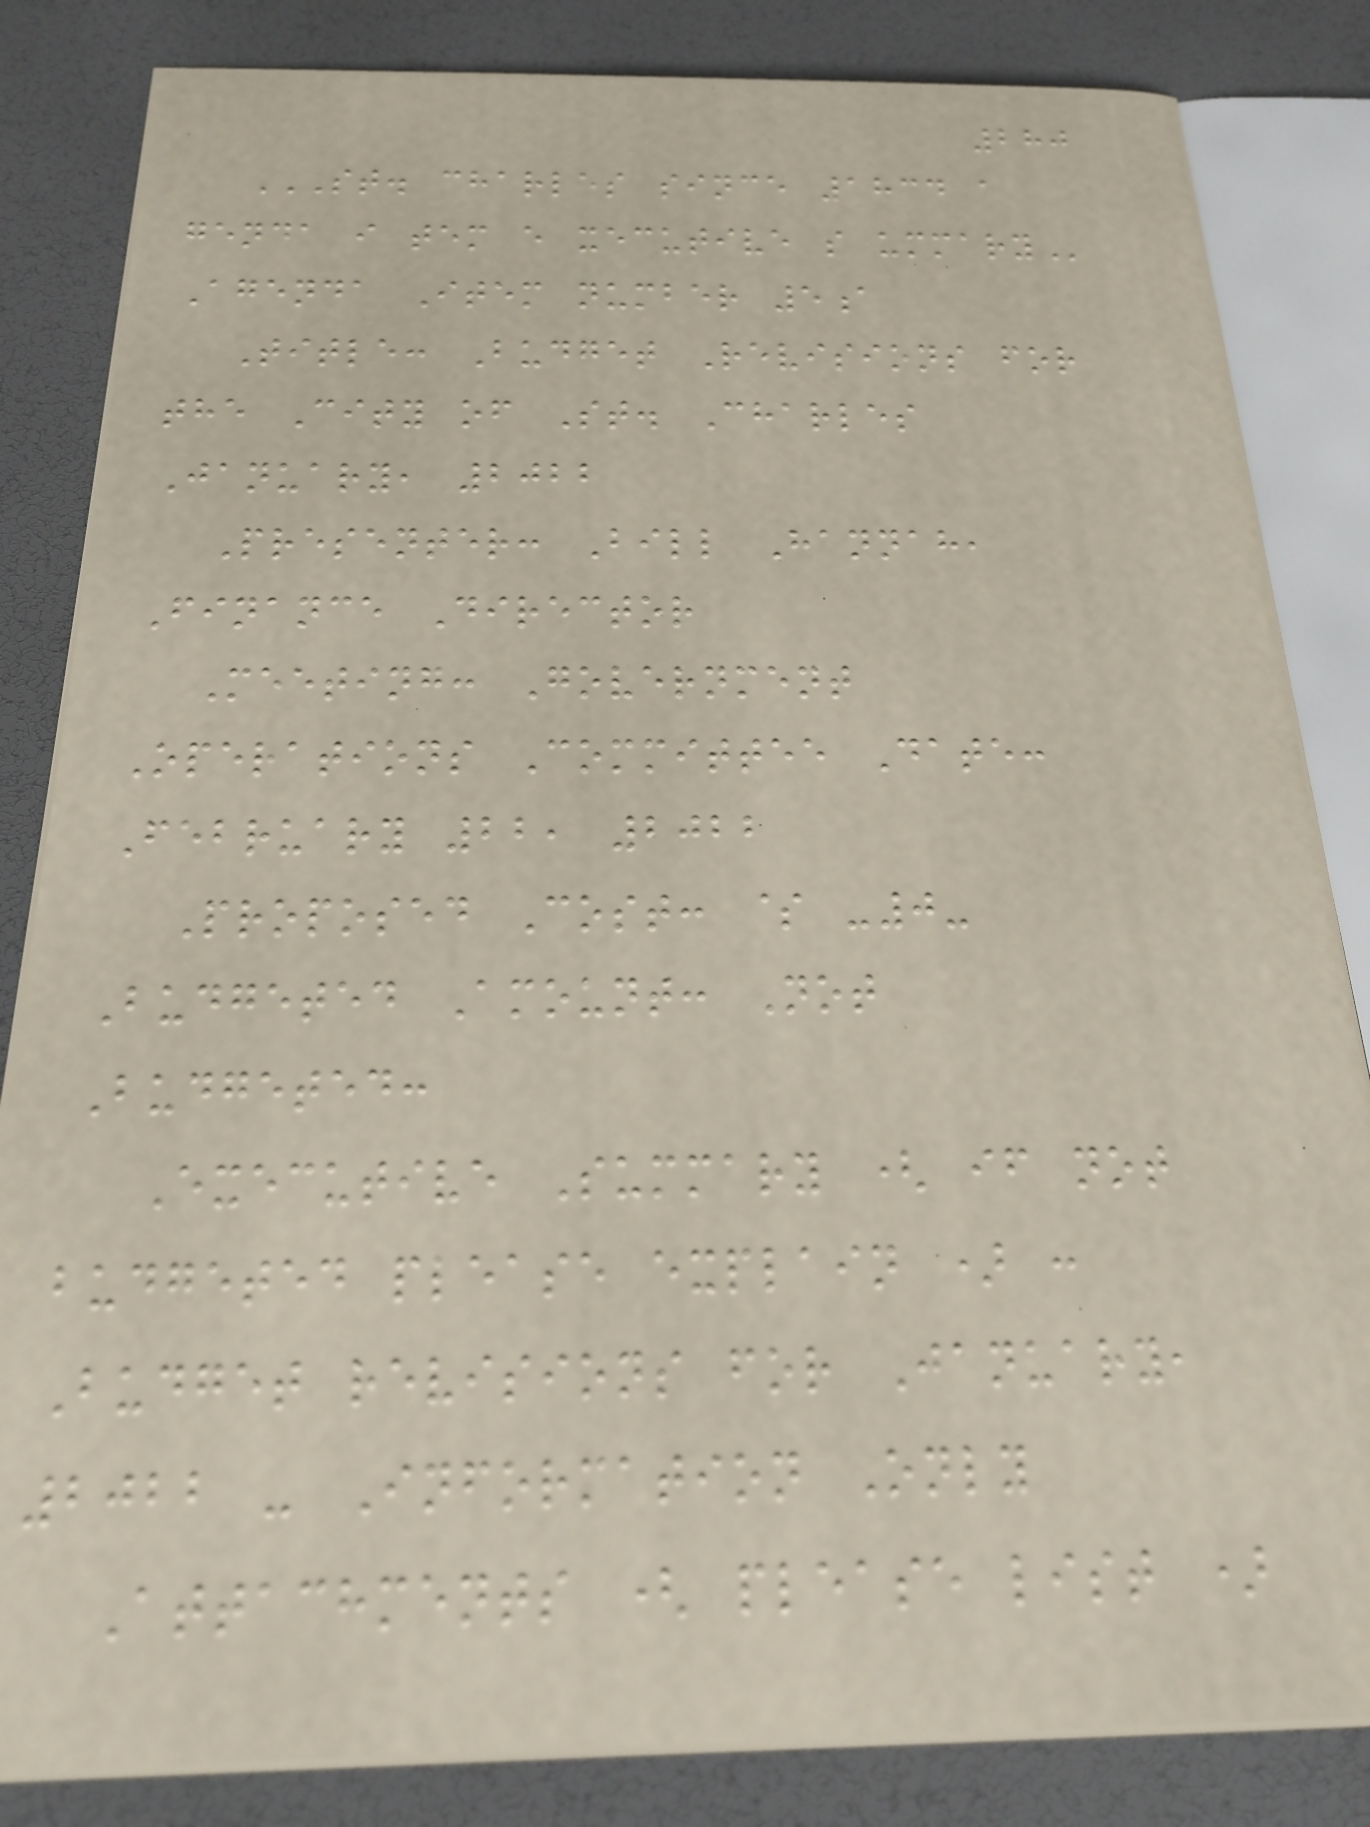280
ST. CHARLES SINCE 1834 A
GENDA I TEM E XECUTIVE S UMMARY
Agenda Item number 5a
Title: Budget Revisions for
the City of St. Charles
January, 2022
Presenter: Bill Hannah,
Finance Director
Meeting: Government
Operations Committee Date:
February 22, 2022
Proposed Cost: $ -0-
Budgeted Amount: Not
Budgeted:
Executive Summary ( if not
budgeted please explain ) :
Budget revisions for January,
2022 - Information Only
Attachments ( please list )
